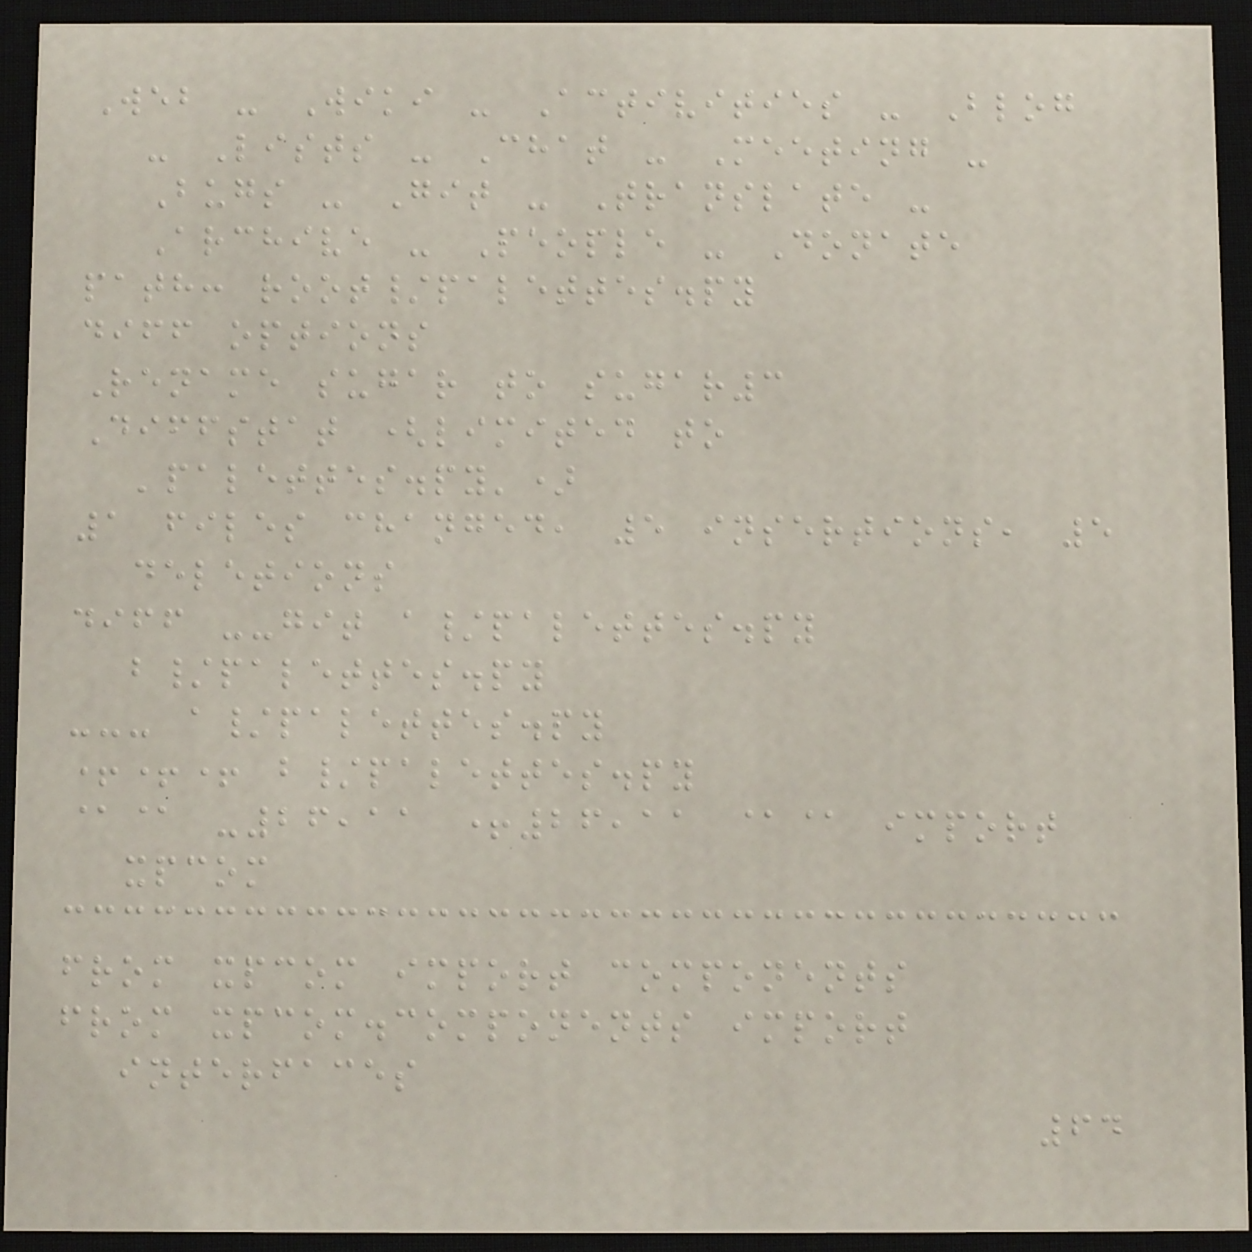Web - Wiki - Activities - Blog
- Lists - Chat - Meeting -
Bugs - Git - Translate -
Archive - People - Donate
path: root/palettes.py
diff options
Rename sugar to sugar3
Diffstat (limited to
'palettes.py')
1 files changed, 5 insertions, 5
deletions
diff --git a/palettes.py
b/palettes.py
--- a/palettes.py
+++ b/palettes.py
@@ -26,11 +26,11 @@ import
xpcom
from xpcom import components
from xpcom.components import
interfaces
64
